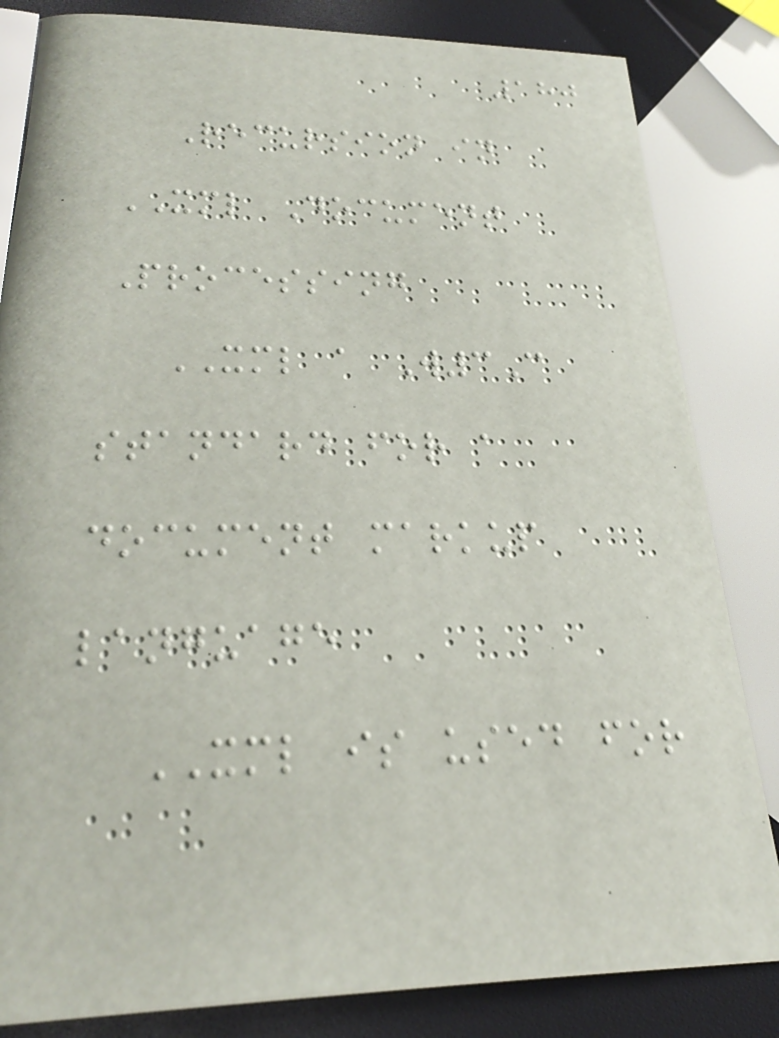180
Recursion in
XML Document
Processing
XML a W3C
standard for a
document markup
language
XML is used for
